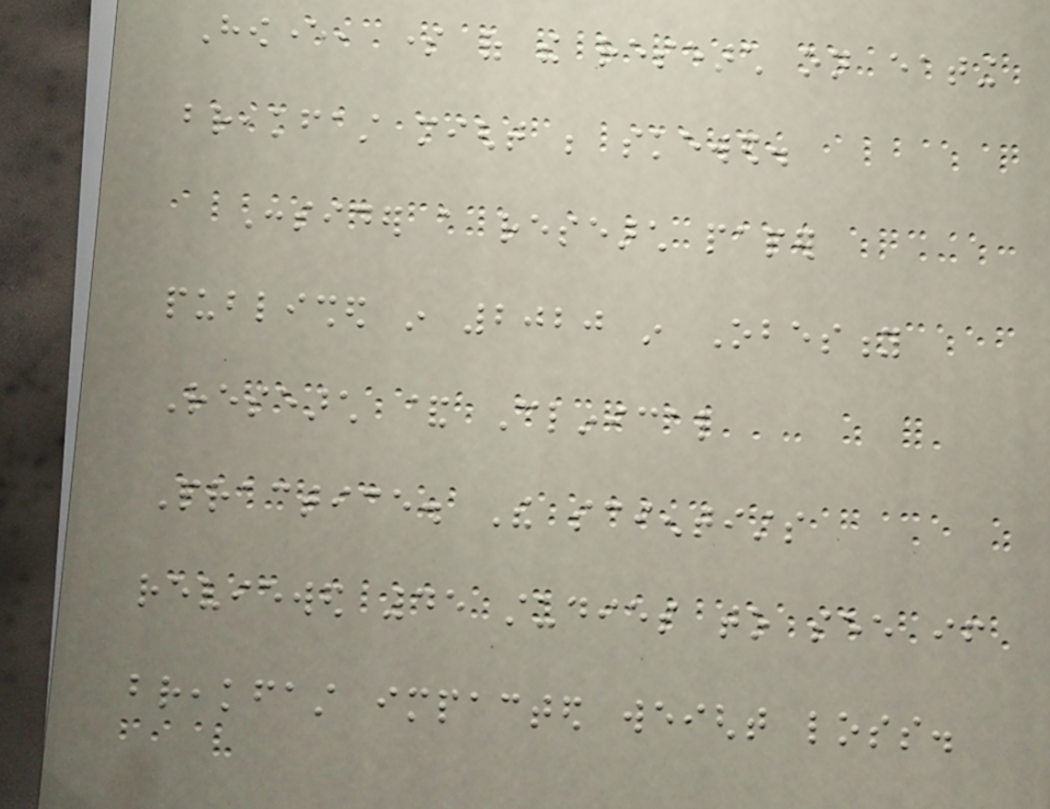However, some of the research on eating
breakfast might be skewed.
Consider a research paper
published in 2020 in Obesity
Research & Clinical
Practice. The scientists
reviewed 45 studies to see if
breakfast impacted weight loss.
